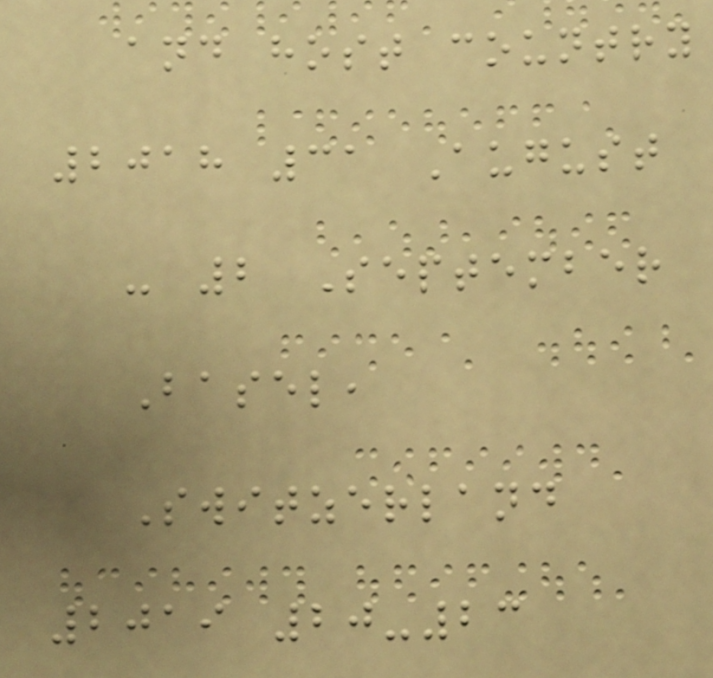and host country
2018 31 August
- 2 September
Basel,
Switzerland
2019 20-23
